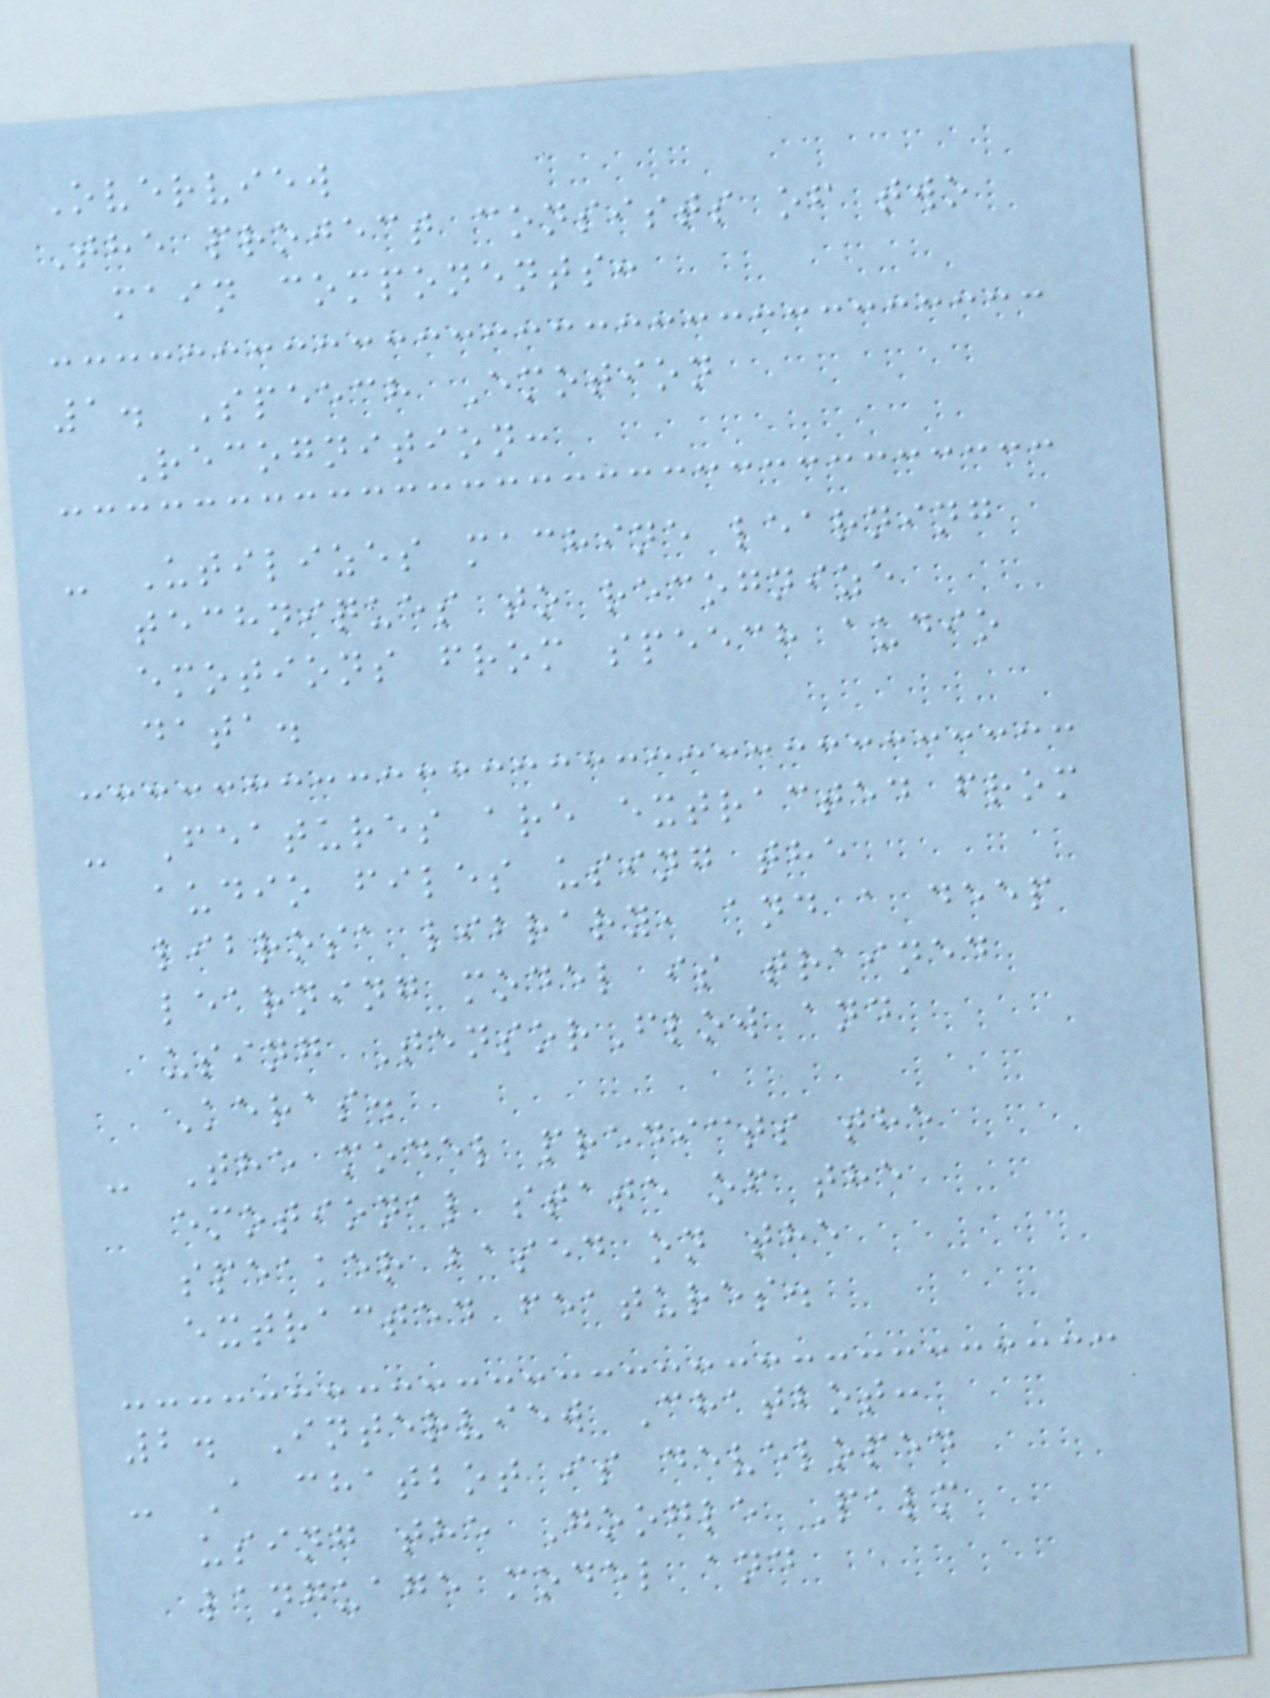Overview
The project consists of two
main components:
1. Speech Emotion
Recognition:
- Utilizes machine learning
techniques to recognize
emotions from speech audio
data.
- Features are extracted from
audio files using the
librosa library, and a deep
learning model is trained
using TensorFlow and
Keras.
- The model predicts the
emotional state of the
speaker based on the
extracted features.
2. Interview Chatbot:
- A chatbot is developed
using the Google Palm
language model and
